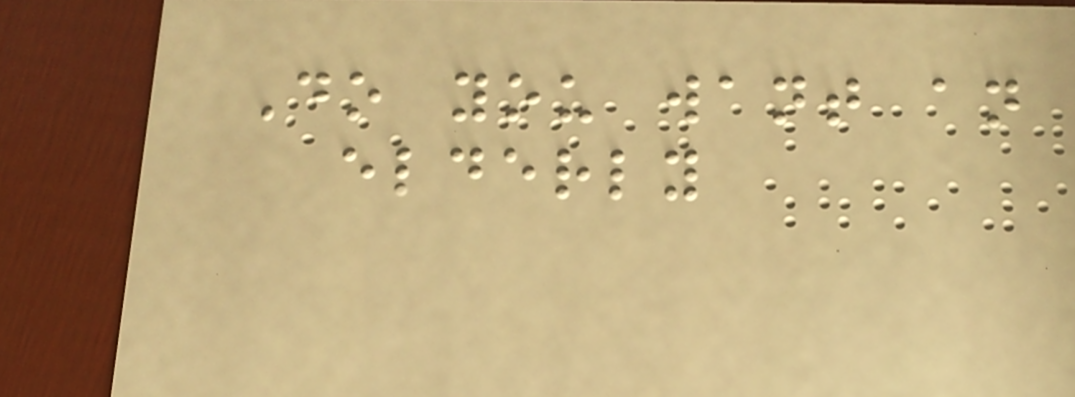Do you want an
elderly
